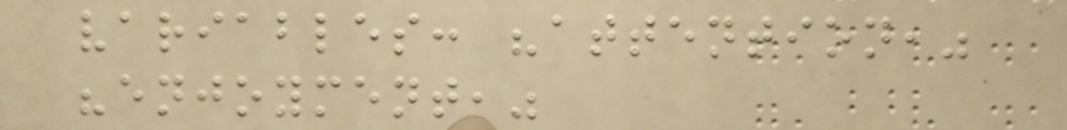variables: "attention,"
"enjoyment,"
